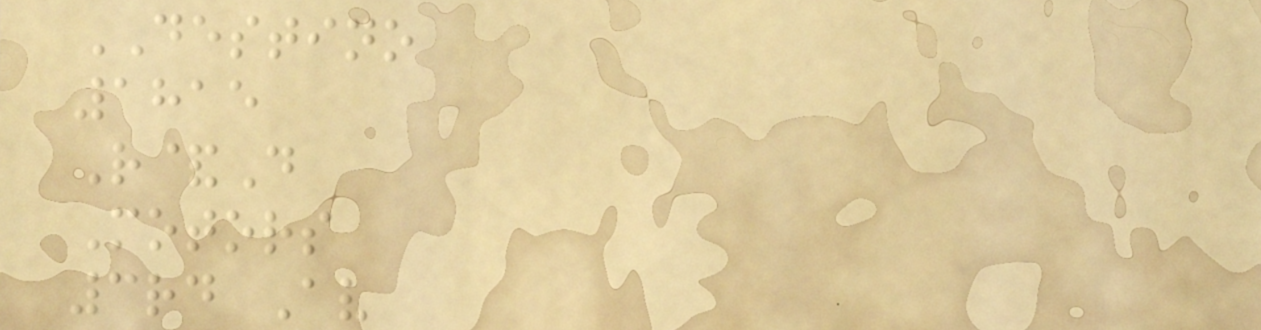DESTINO
1815
R&D
Motors
3rd Av
